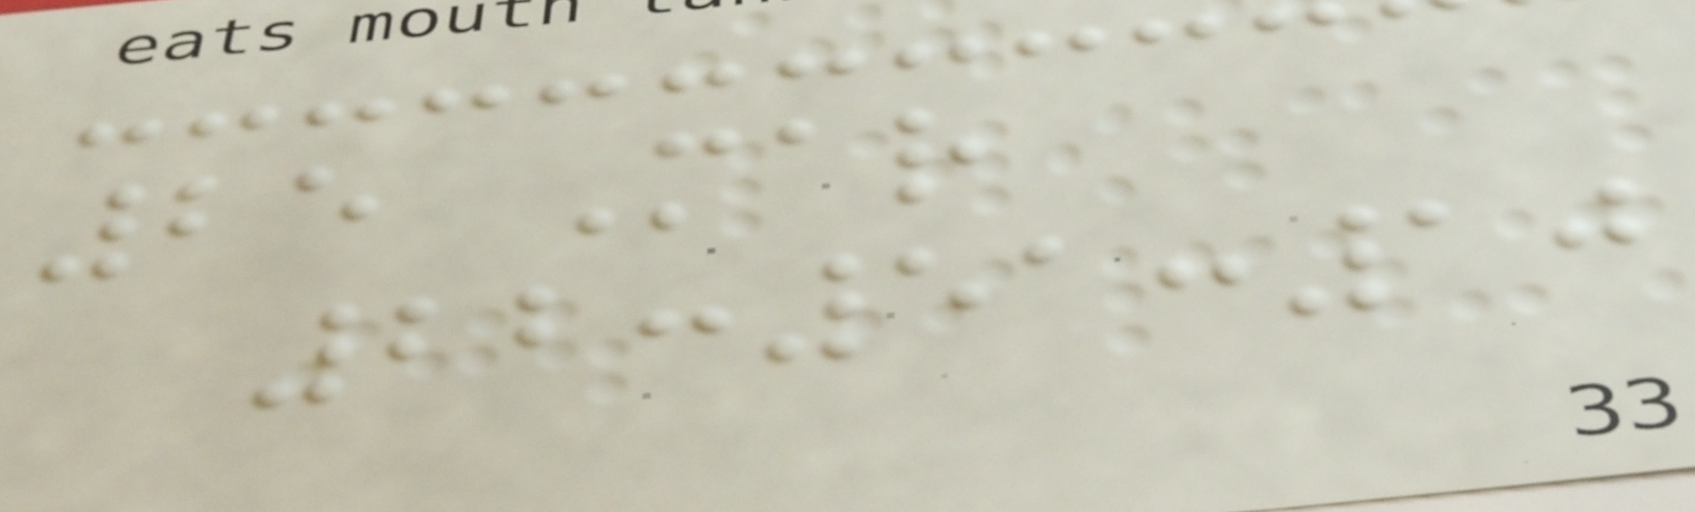25 Mar
22:51:10
